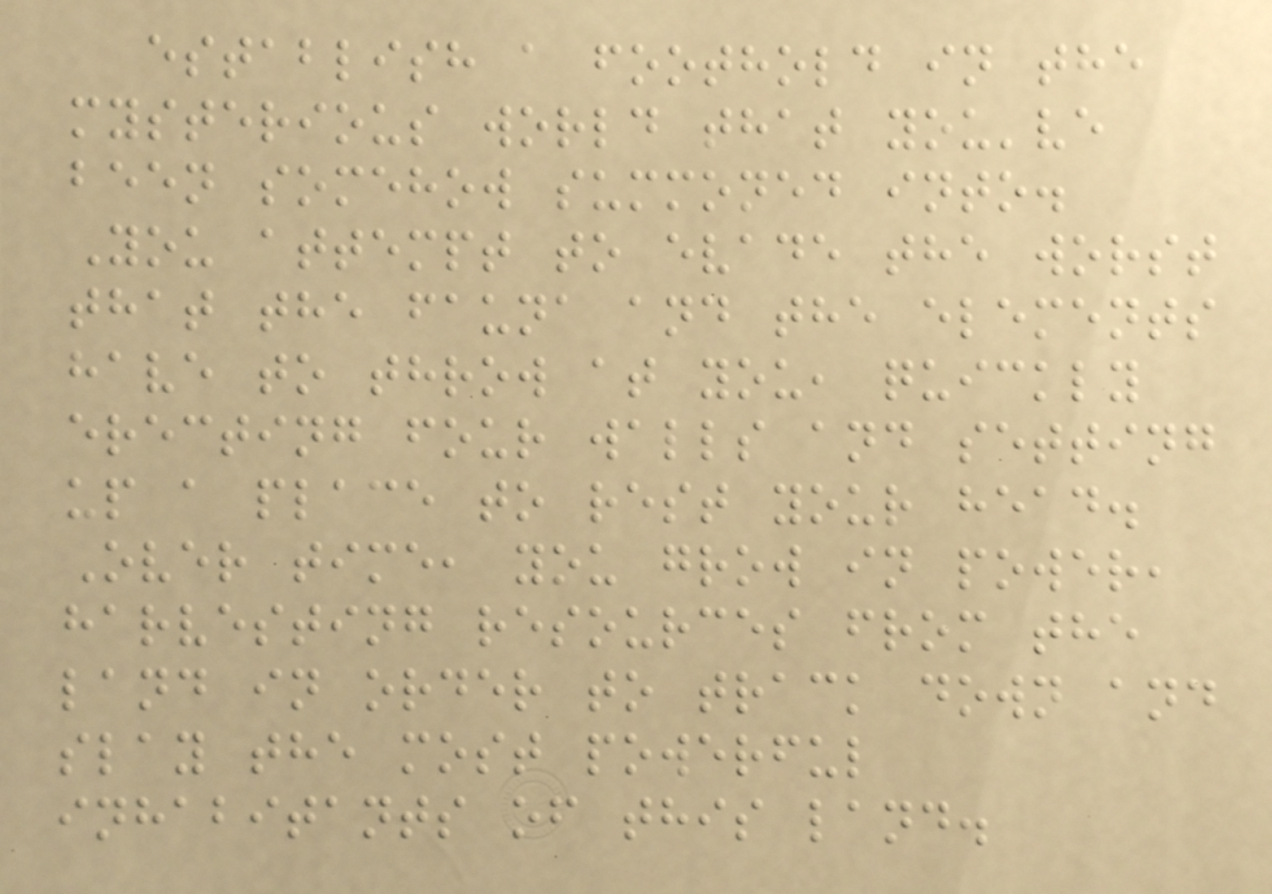establish a foothold in the
mysterious world that you've
been somehow summoned into.
You attempt to evade the worst
that the fauna and the elements
have to throw at you, quickly
erecting four walls and setting
up a place to rest your head.
Over time, you grow in power,
harvesting resources from the
land in order to track down and
slay the most powerful
inhabitants of this land.
